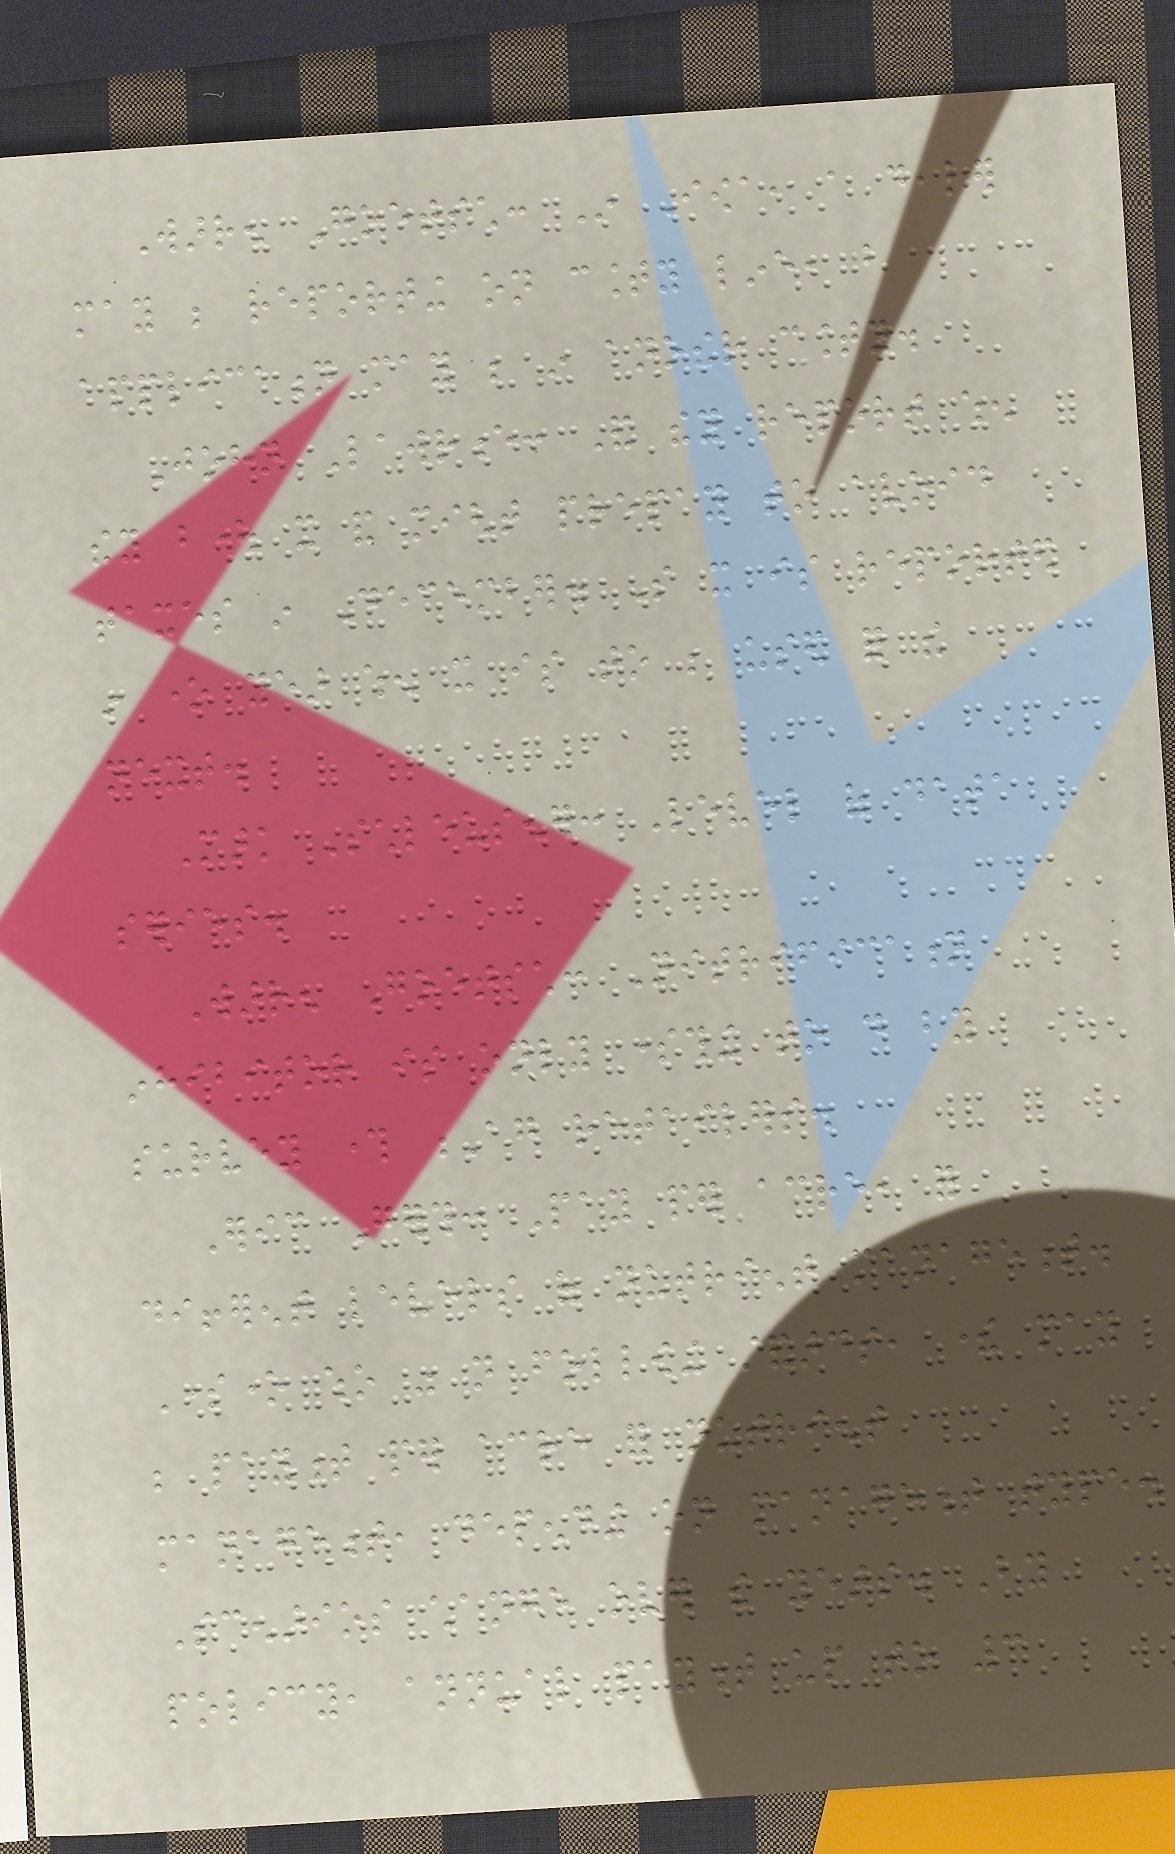Warren Goetsch: In Iowa, a dealer
may be reporting on county line, but
application may be in another county.
John Lawrence: And they report when
they bought it and might prepay to avoid
taxes in December. So it is reported
in one year when it is to be used for the
next.
Mark Schleusener: Level of data
series.
Warren Goetsch: Nitrification
inhibitor is only something to do by
survey through Ag retailers.
Eric Gerth: Pay per acre, for
different levels of nutrient management.
Someone who was not following standards, there may
be payment per acre for nutrient
management, depending on management type.
Scenarios change over the years. By
policy, annual payment up to 3
